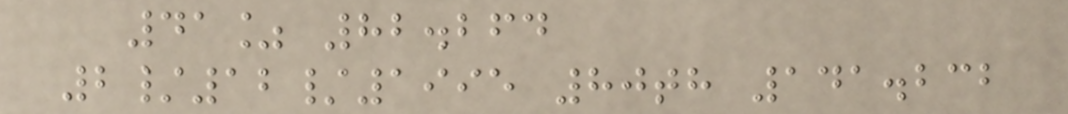41% 82.264
2/12/1995 80th 141.232
